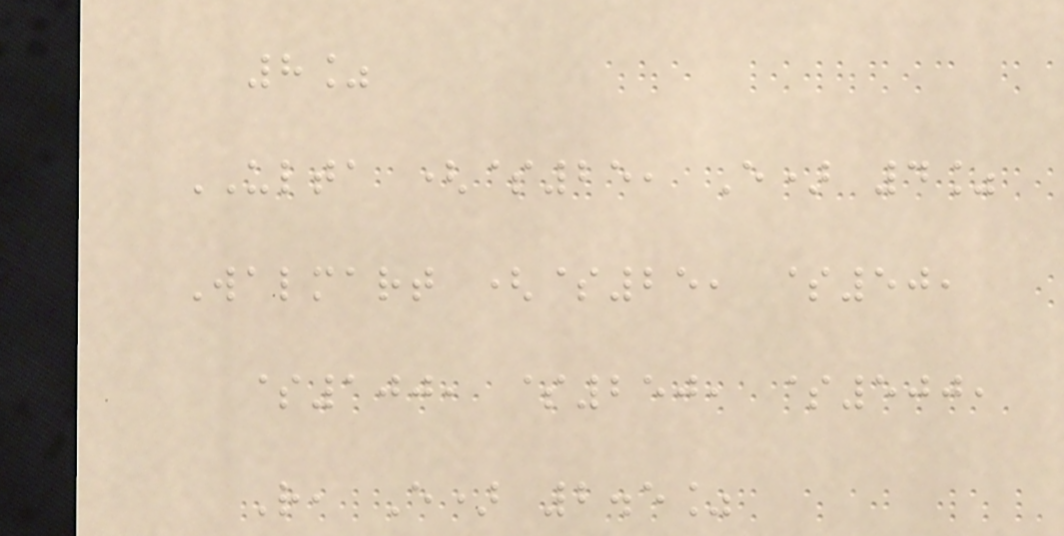8%
ULTA ($25, E) 4%
Walmart ($25, $50,
$100, $250, $500,
R, E) 2.5%
